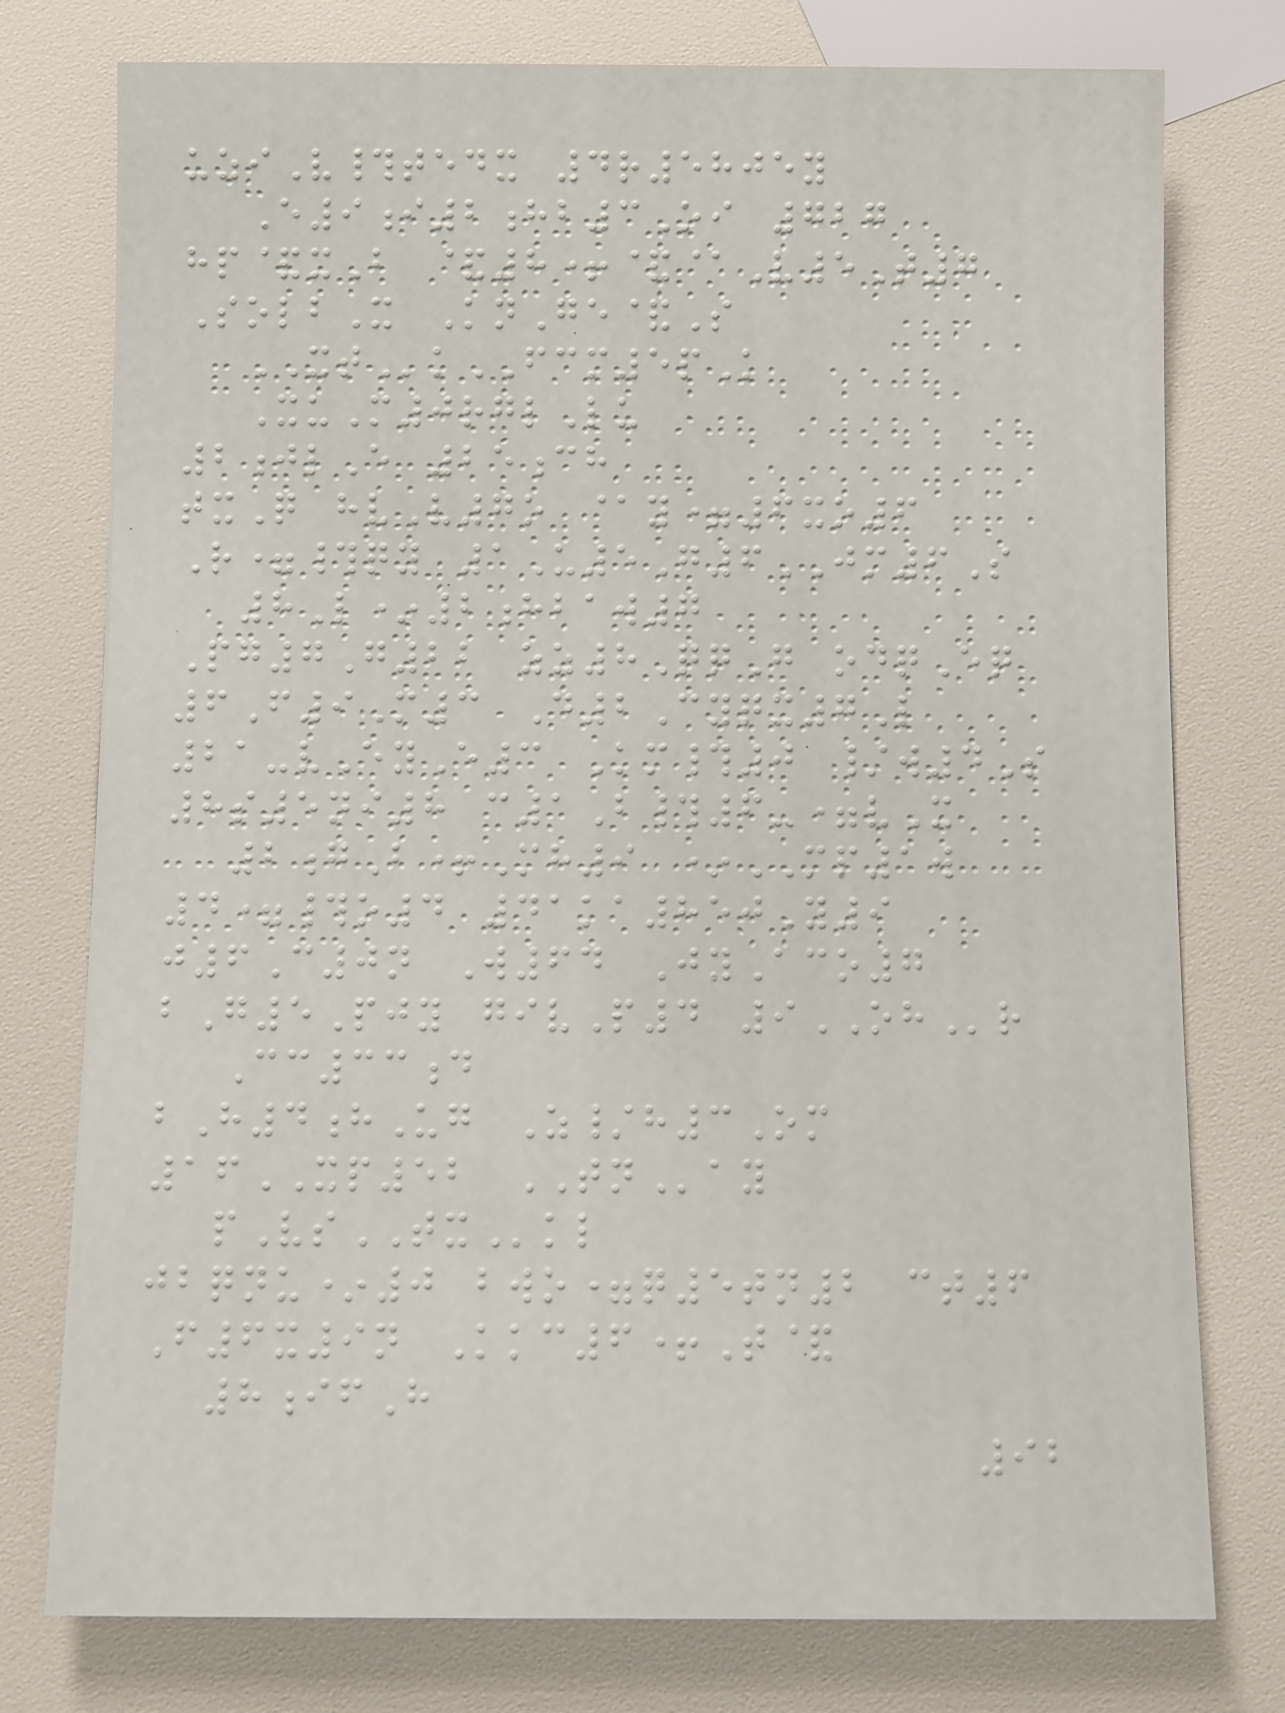uziV#tedx 4r5805y
E9i2hb3Oi 727
hp&xB &8+&@V5T7
SolbX KnGe&S
XTkFCM5pK
XuM0rglLu
2jlE 25ch
txQ hvV7o @y=6xo6
R=#qy 1U5G6JM6S
8L*2hbaw7
Pg7G22 zz8QqG odqEq
6F9M3 D2Cyqx7L
21-vEyE3 Km#0 /w4S
8s5ni8 c1B#6-=vX
2gB+Mh9 *MP1w
4=#o4 41ka850Y9
j6C0n W64 JyAco7
bG5Pjy givP4 9OHr
Cc33d
bH4hUg Z/h3Om
16XP52 TNay
pVsTXkl
jbqnu*0 bwo=q5tn2 ct6
F6x9n Kkc6+T&
8ifH
92
